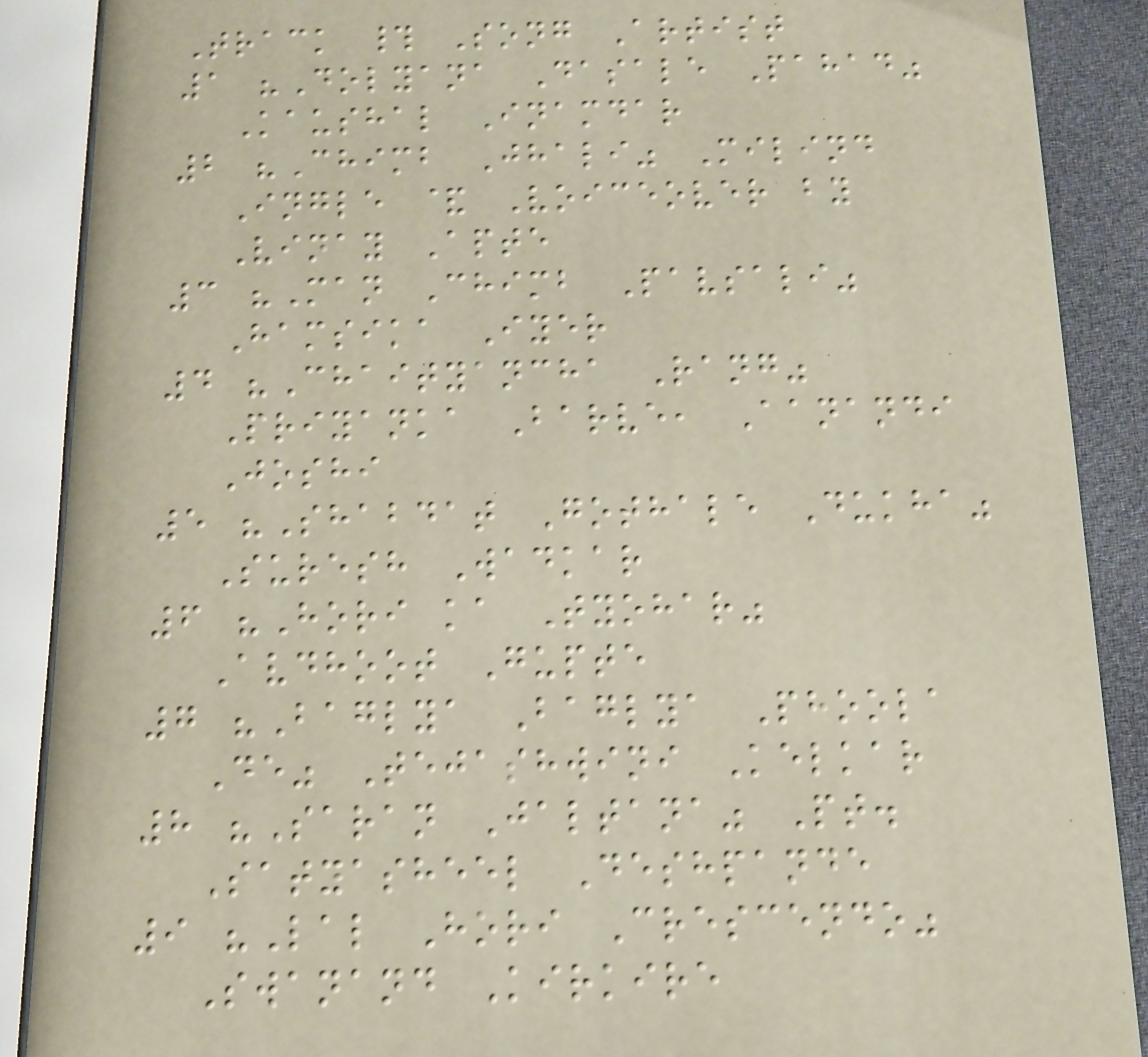Track # Song Artist
1 "Dolyana Dasale Pahad"
Kaushal Inamdar
2 "Chimb Jhali" Milind
Ingle & Voiceover by
Vinay Apte
3 "Man Chimb Pavsali"
Hamsika Iyer
4 "Chaityancha Rang"
Priyanka Barve, Aanandi
Joshi
5 "Shabdat Gothale Dukha"
Suresh Wadkar
6 "Hori ka Tyohar"
Avdhoot Gupte
7 "Baglya Baglya Phoola
De" Tejashwini Kelkar
8 "Saran Jaltana" Pt.
Satyasheel Deshpande
9 "Lal Hori Crescendo"
Swanand Kirkire
